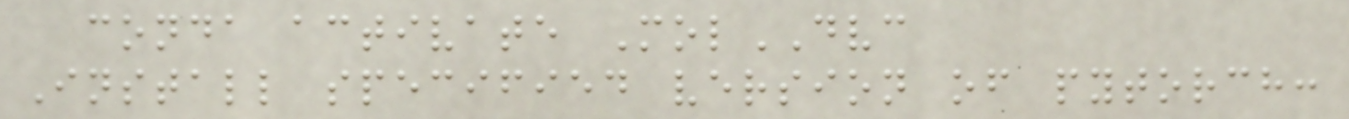conda activate MolDVC
Install specified version of pytorch:
